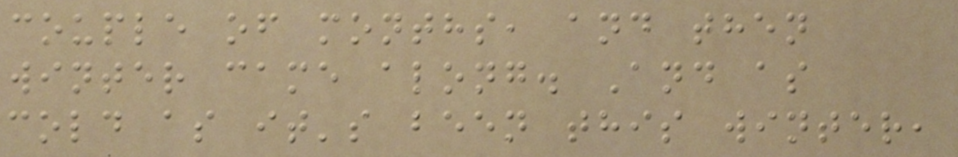couple of months, and then
winter came along. And as
cold as it's been this winter,
